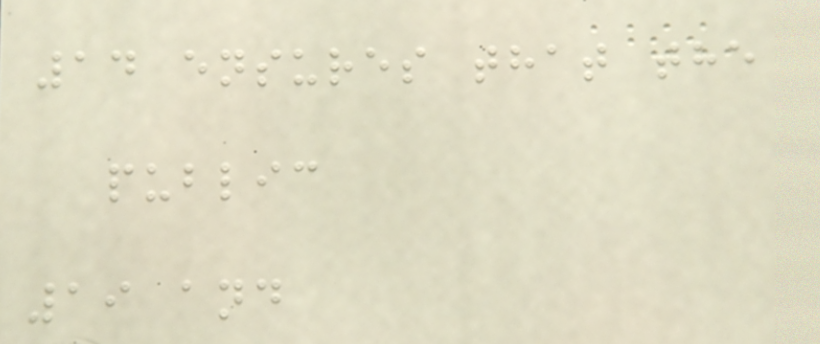14 ensures that the
public
19 and
